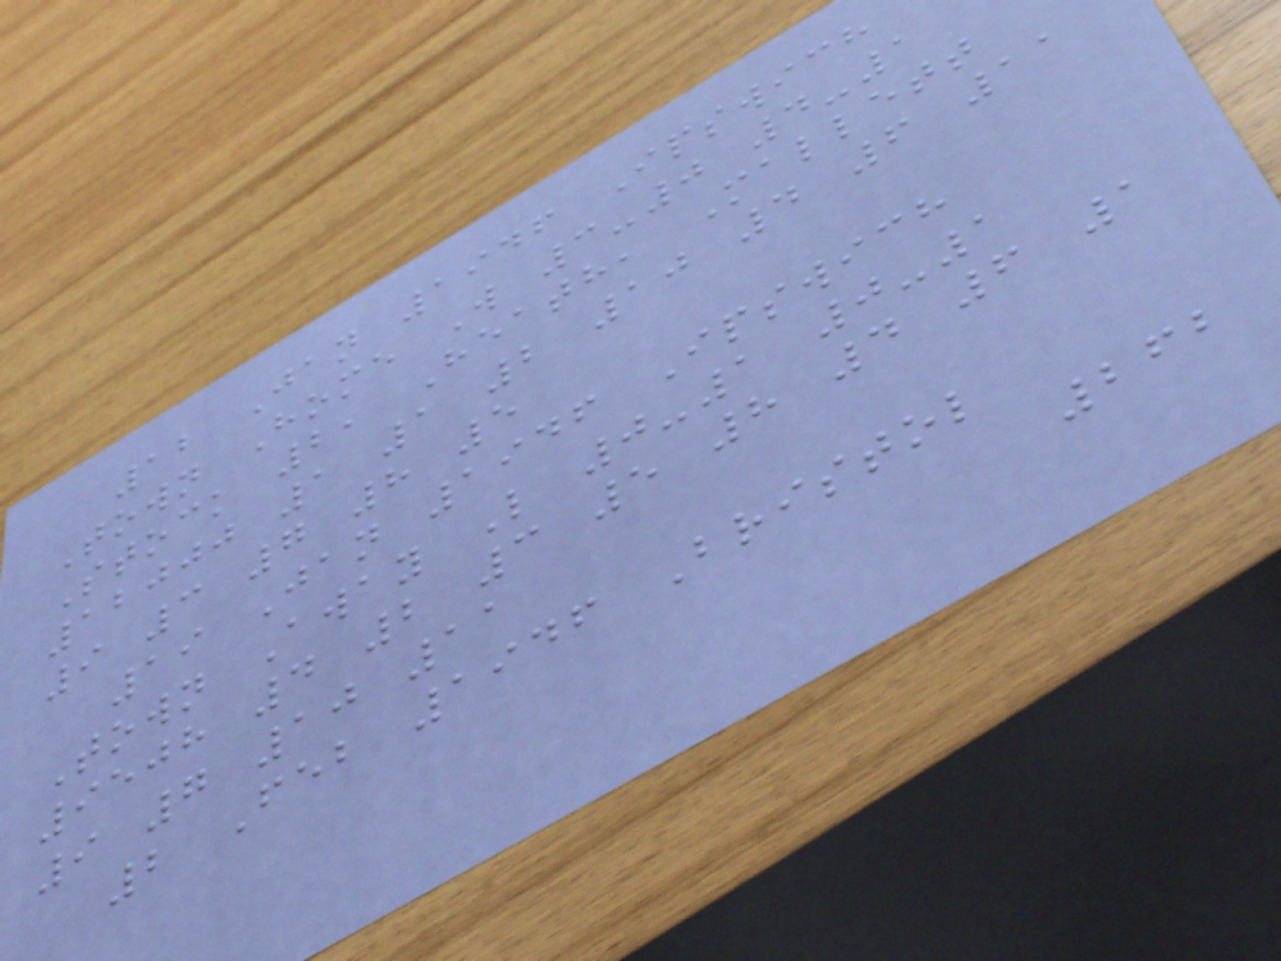12 Jan 1946 Ipswich
Town Home W 3-0 4-1
Stock 2, Heath, Mallett
12000 1 1 2 10 4 6 11
9 3 7 8 5
19 Jan 1946 Ipswich
Town Away L 0-1 0-1
9508 4 2 3 5 8 4 6 1
9 7 10 11
2 Feb 1946 Bristol
262
